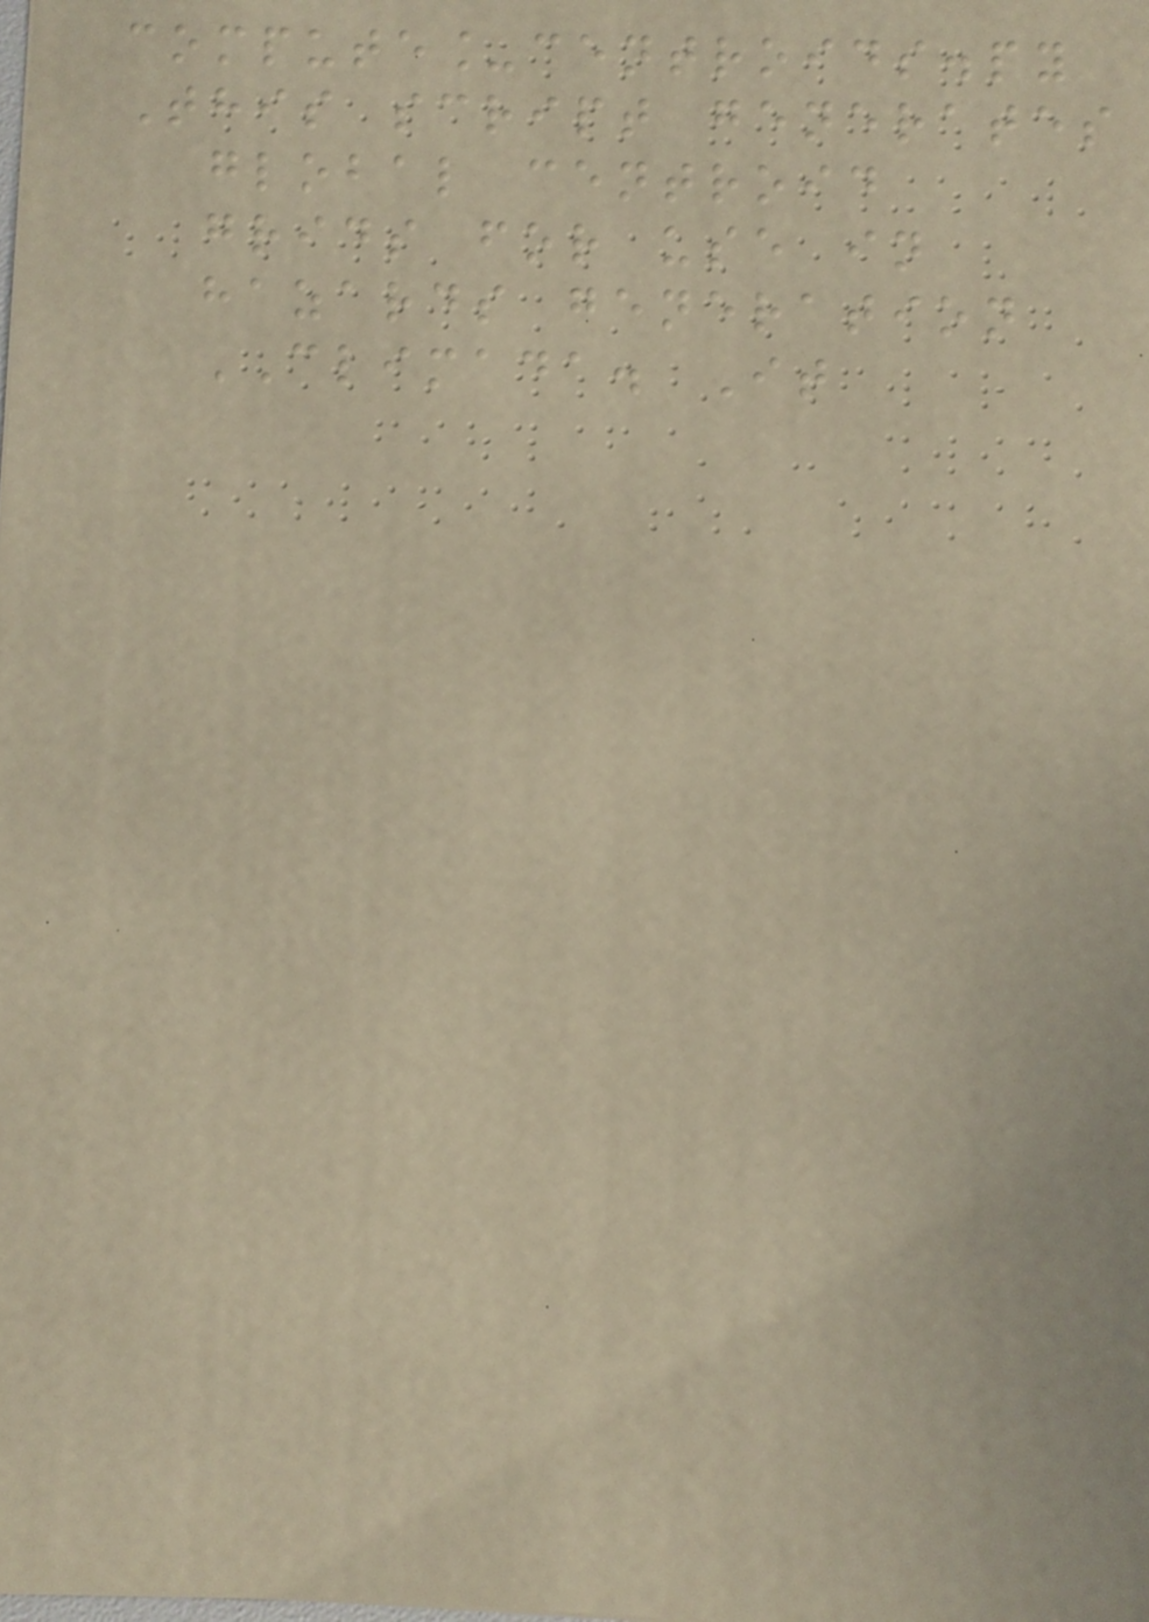compute_centroids.py
This script generates
global centroid
grids for use in
hazards generation
CLIMADA. It
